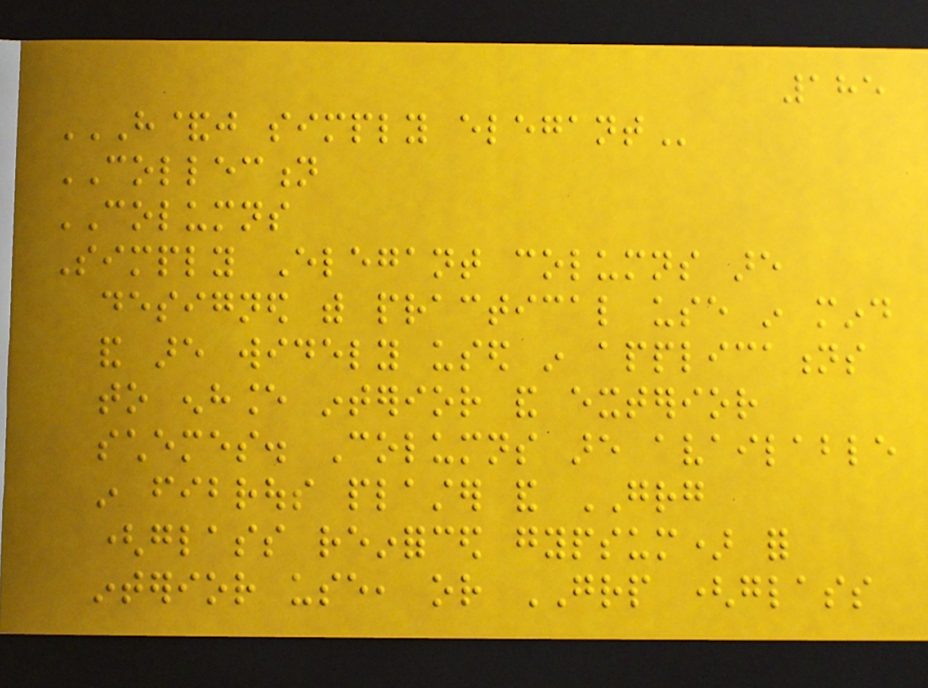185
H&J SIMPLY ELEGANT
COLLECTION
COLUMNS
Simply Elegant columns are
designed with practical use in mind
and are widely used in applications
to enhance interior and exterior
schemes. Columns are available
in fibrous plaster and GRG
(glass reinforced gypsum) for
interior use, or GRP (glass
